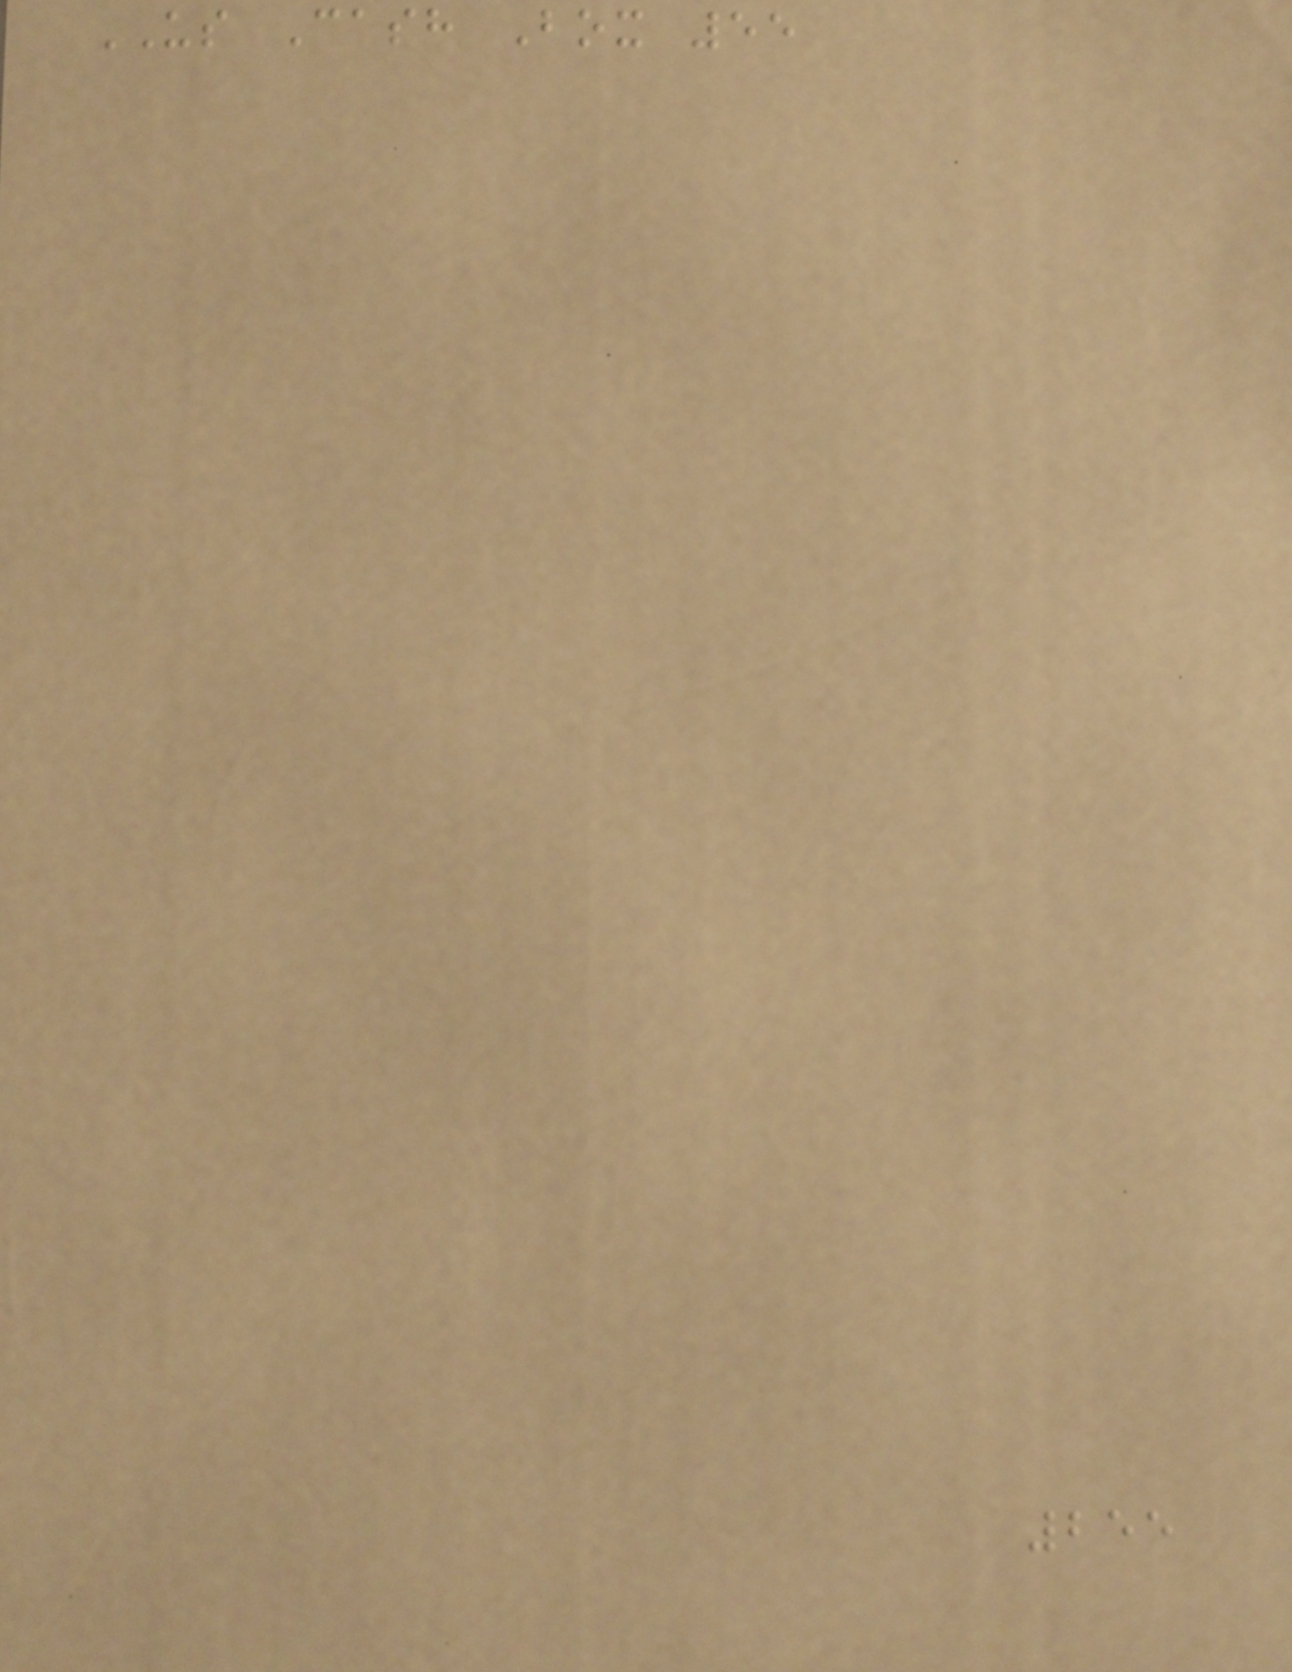US Cash Box 55
255
